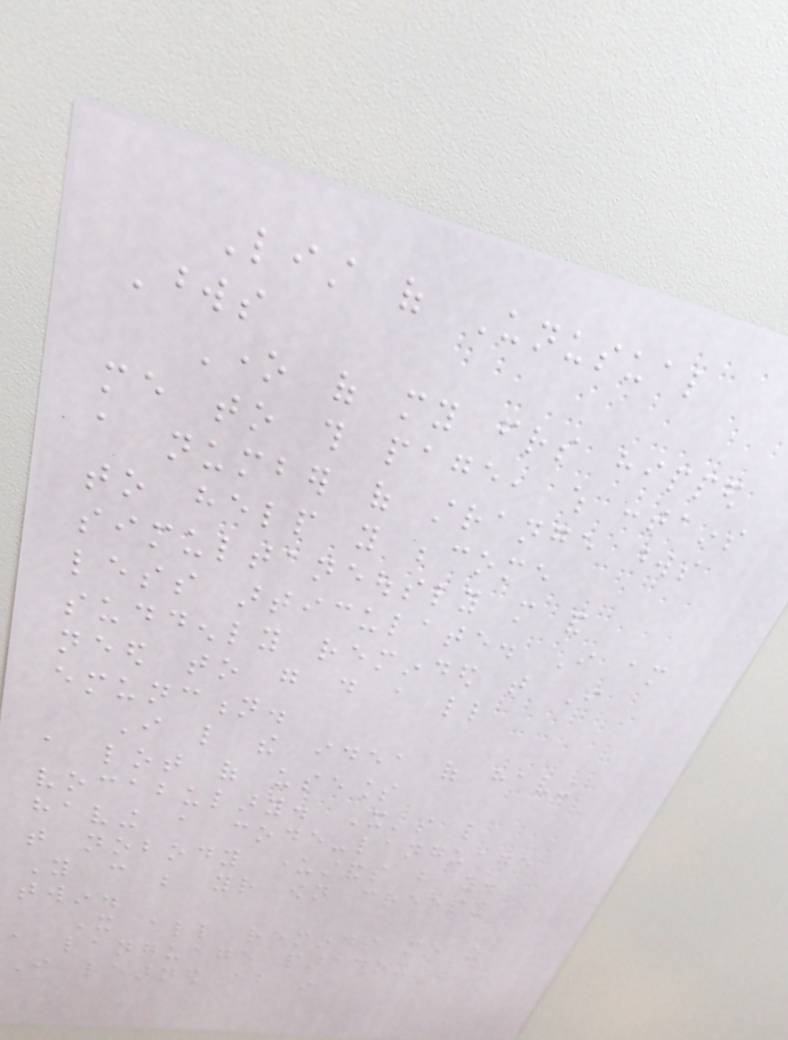List of Unusual
Words
One of my friends hipped
me to this page, which contains
a number of strange words
to help you become
simultaneously more and
less articulate. I am
suddenly reminded that I
need to go do a little
emunction.
I like the idea of having
a lot of useless
vocabulary. It's like
having a code-language
that nobody understands but you.
You can be your own creepy
twin.
It all reminds me of
a language paradox that
I learned about in
